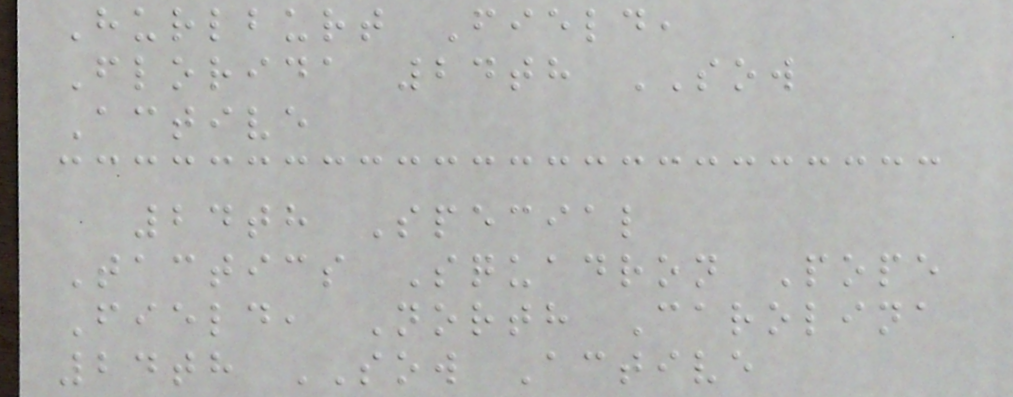Hurlburt Field,
Florida 24th SOW
Active
24th Special
Tactics Squadron Pope
Field, North Carolina
24th SOW Active
